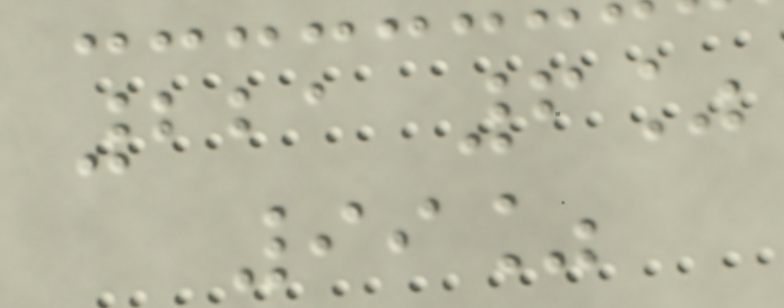221 6%
99%
